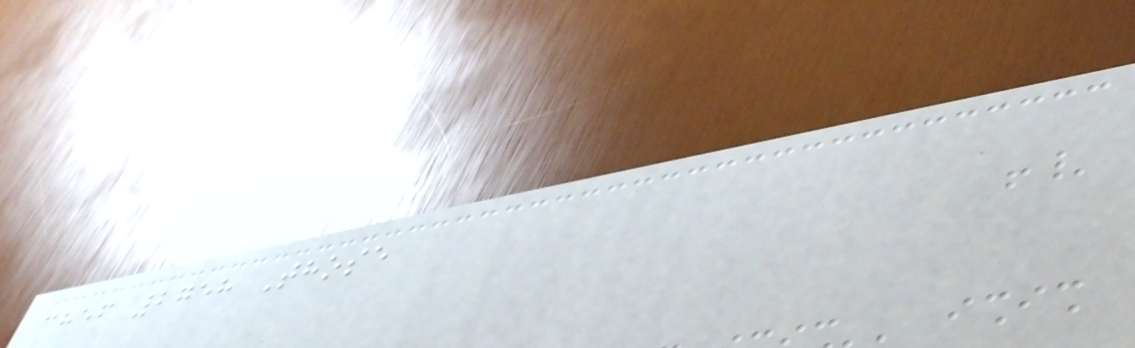chef 2758 Those
